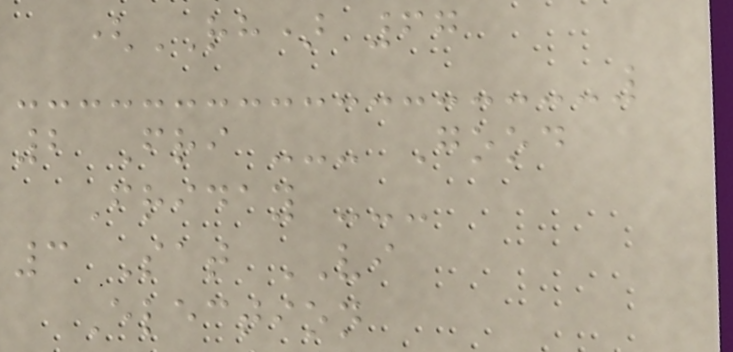(RH) 67
2 Fri --- Good
Friday ---
3 Sat VI
Election
